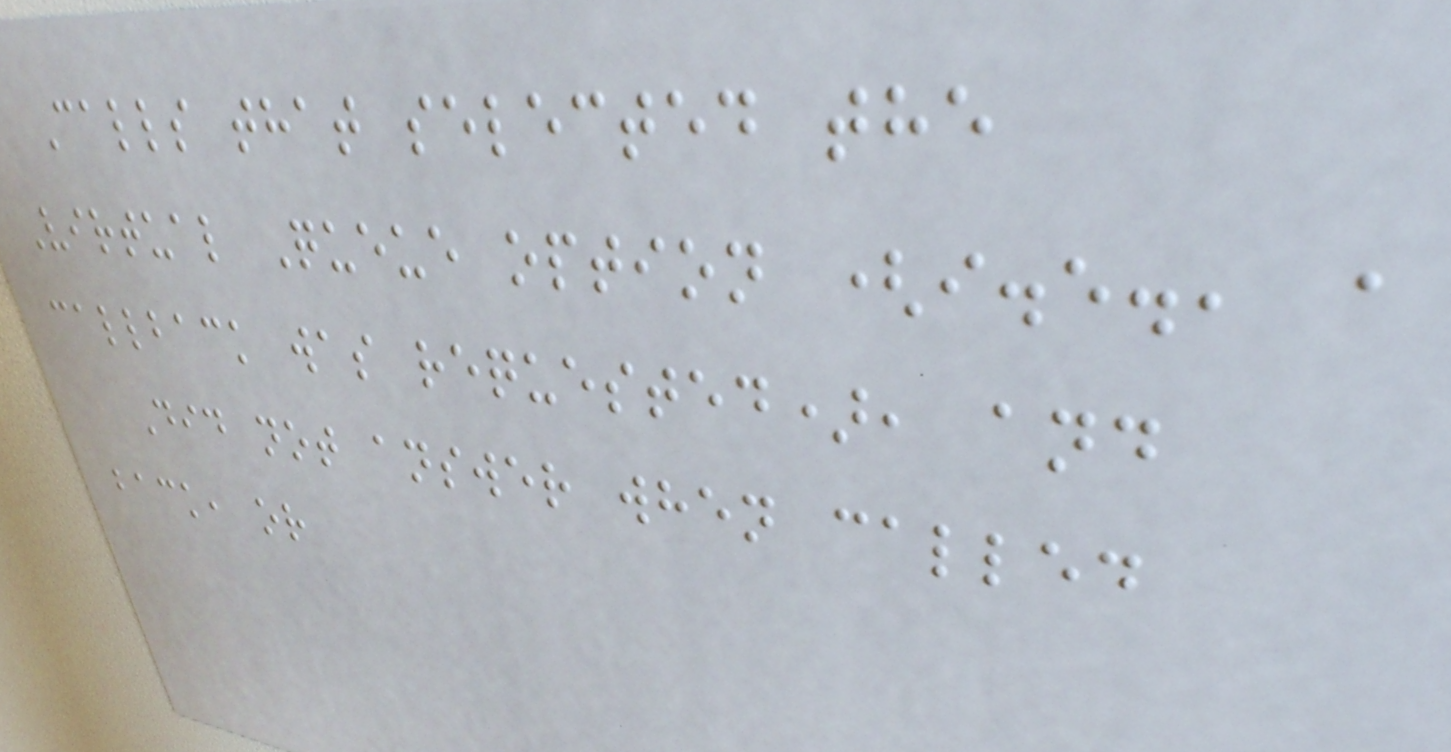Calls that selected the
Virtual Queue option (i.e., a
callback was requested), and
Did not answer when called
back, or
